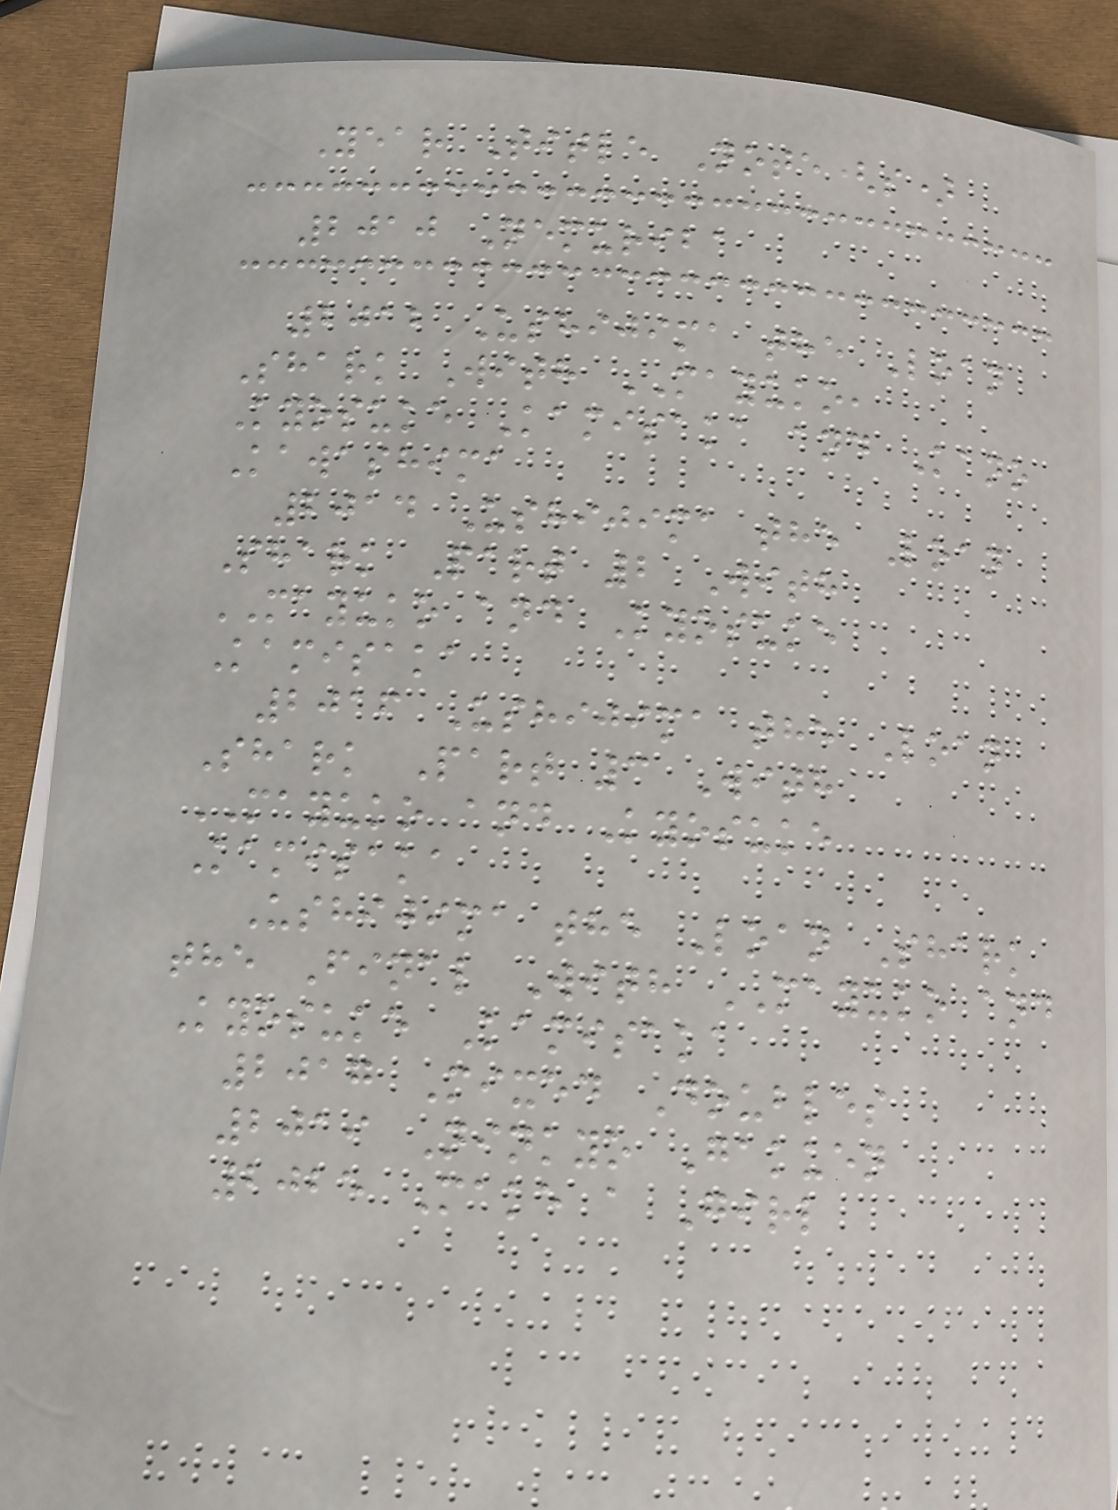Year Title Note(s)
2010 Nemuriba
2012 Ushijima the Loan
Shark With MAYUKO,
Kyosuke Kamisaka and Kano
Kawashima
2014 Ushijima the Loan
Shark Part 2 With
MAYUKO and Kyosuke
Kamisaka
2016 Ushijima the Loan
Shark Part 3 With
MAYUKO and Kyosuke
Kamisaka
Ushijima the Loan Shark
the Final With MAYUKO and
Kyosuke Kamisaka
2017 Mixed Doubles
2019 Ninkyo Gakuen
2025 Make a Girl
